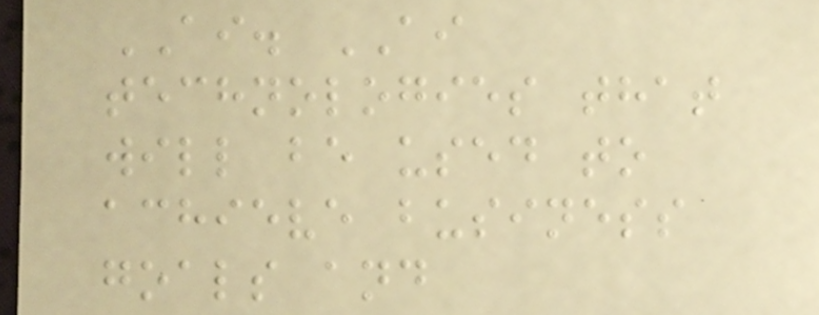AI. AI
technologies that
will be used to
achieve business
goals and
